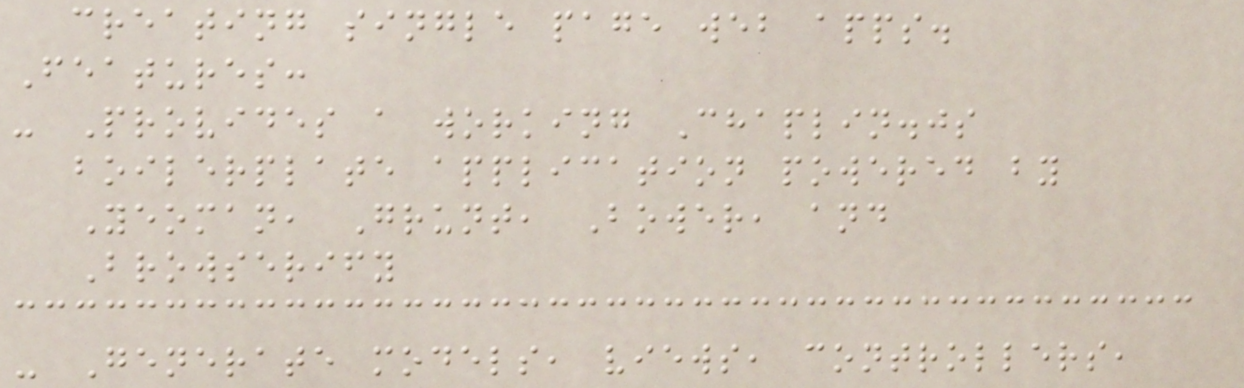creating single page web apps.
Features:
- Provides a working Chaplin.js
boilerplate application powered by
Yeoman, Grunt, Bower, and
Browserify
- Generate models, views, controllers,
